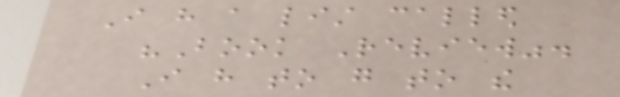I have a list called
"Book Review".
I have to go to the
